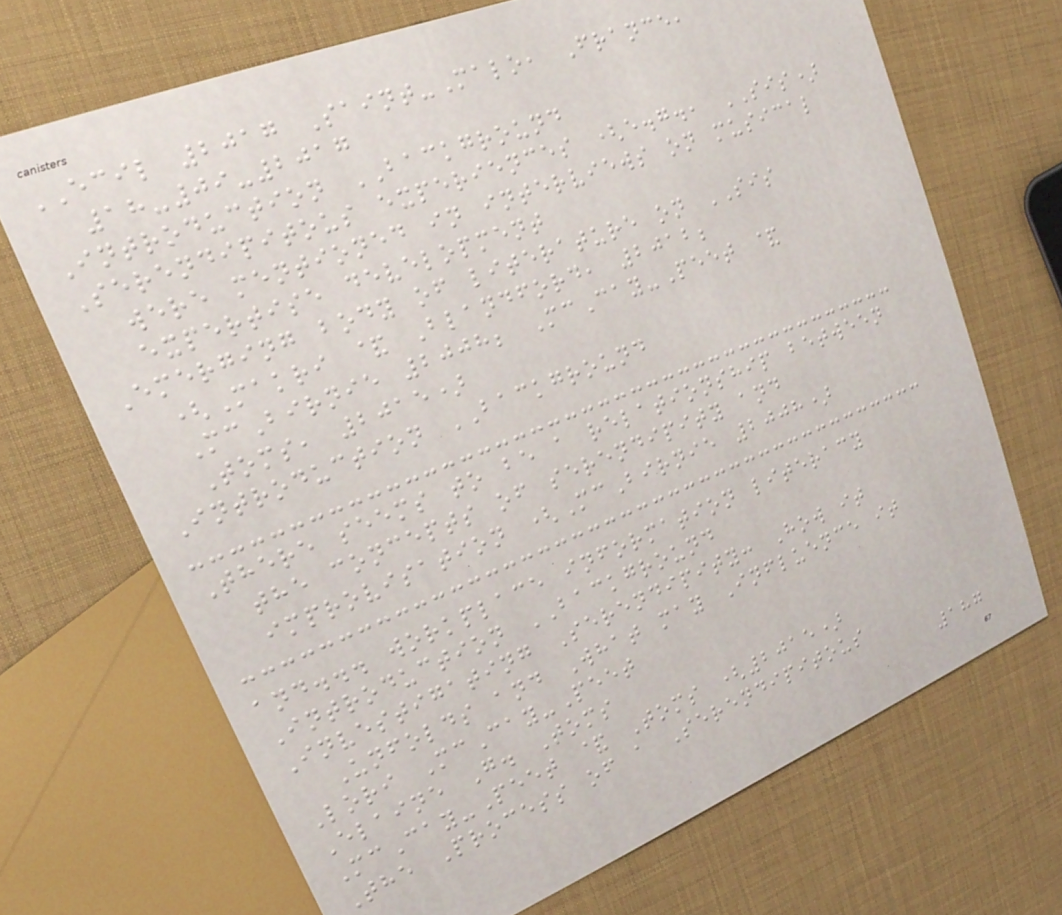ECIL 2017 Saint-Malo, France,
18-09-2017
Introduction BACKGROUND
Serendipitous experiences (e.g., SIS)
were mentioned in interviews on musical
expertise development
Emerging body of literature on SIS
(Makri & Blandford, 2012;
McBirnie 2008; McCay-Peet &
Toms, 2015)
Introduction BACKGROUND
There seems to be a relationship between
the concepts of serendipity and
improvisation (McBirnie 2008)
and... workplace information literacy
Introduction BACKGROUND
Investigating Serendipity: How it
Unfolds and What may Influence it
Lori McCay-Peet
Elaine G. Toms
McCay-Peet & Toms (2015)
The Process of a Serendipitous
187
